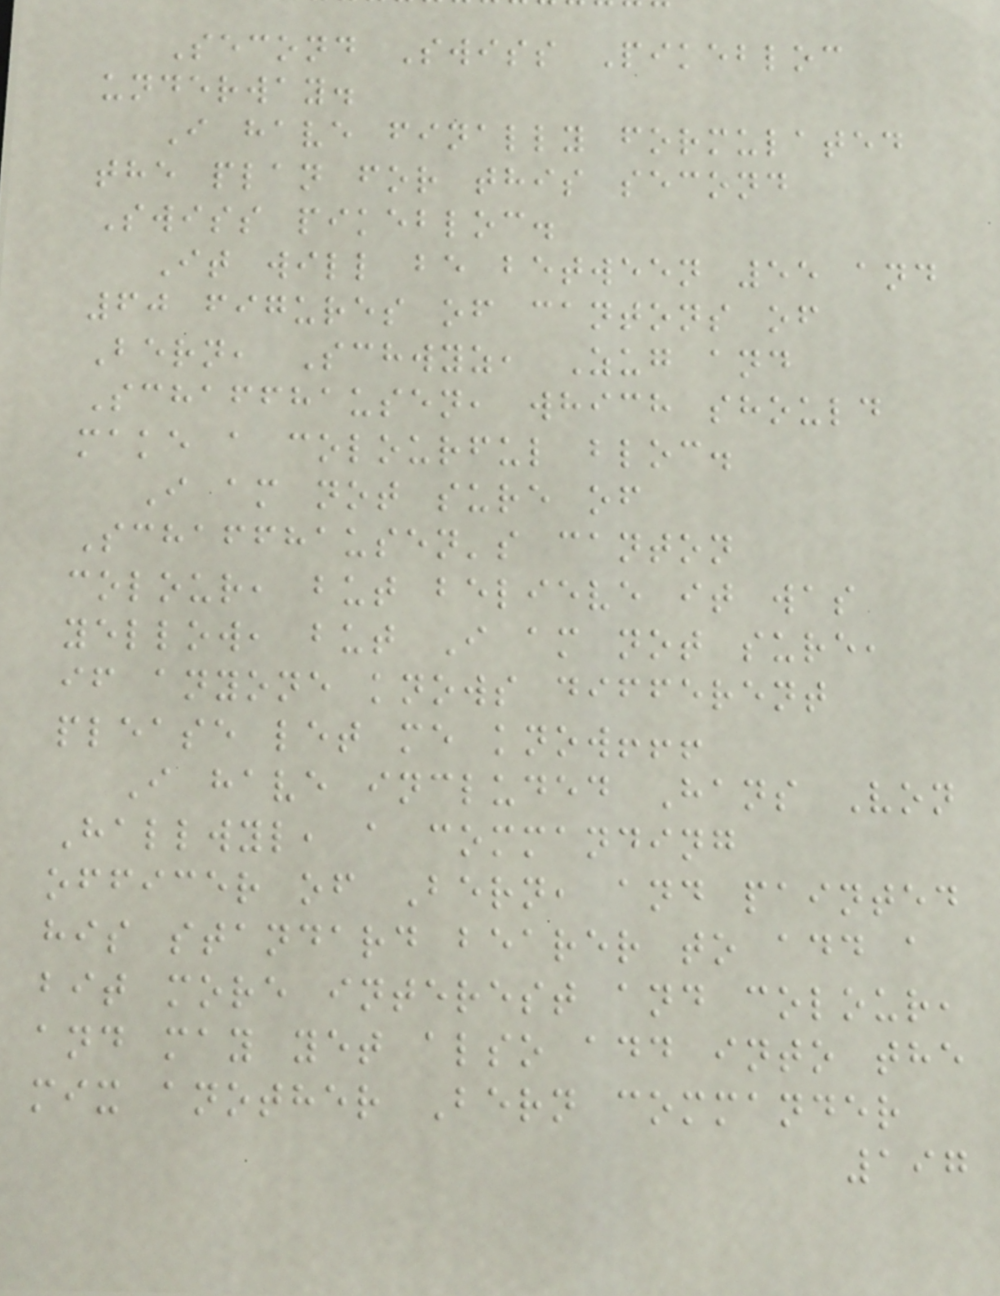Second Swiss Pikebloc
underway.
I have finally formulated
the plan for this second
Swiss pikebloc.
It will be between 55 and
60 figures of cantons of
Bern, Schwyz, Zug and
Schaffhausen, which should
make a colourful bloc.
I am not sure of
Schaffhausen's canton
colour, but believe it was
yellow, but I am not sure,
if anyone knows different
please let me know!!!
I have included Hans Von
Hallwyl, a commanding
officer of Bern, and painted
his standard bearer to add a
bit more interest and colour,
and may yet also add into the
mix another Bern commander
197
